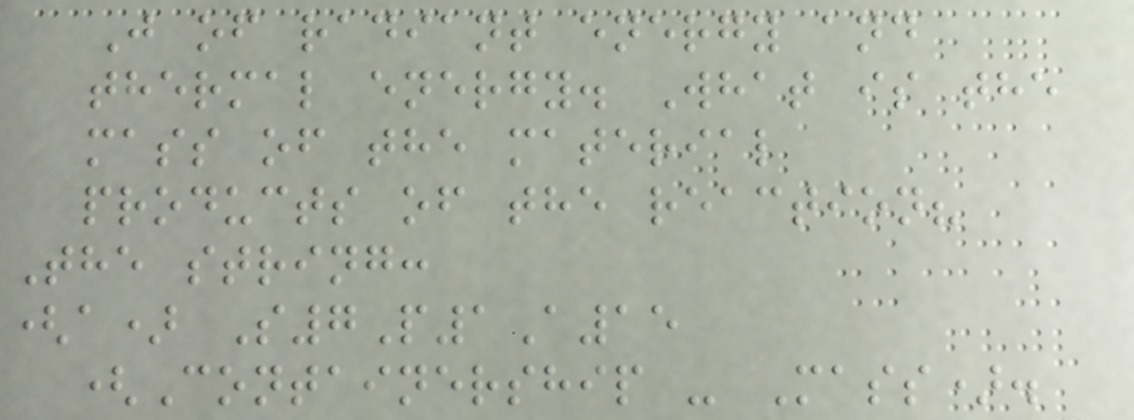J of radiant energy and
thermal energy. What is the
mass of the material
products of the reaction?
The string:
(a) S7P1A15
(Containership - Mass).
